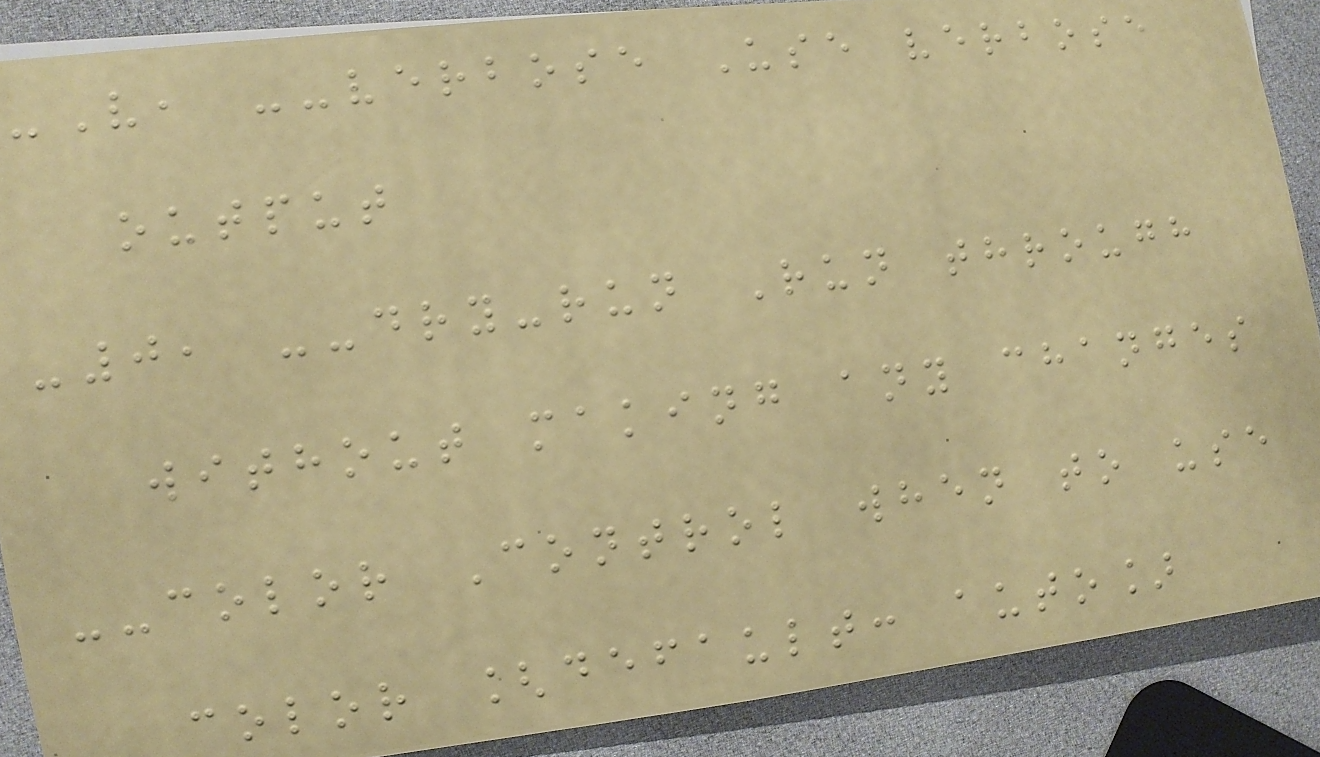-V, --verbose Use verbose
output
-0, --dry-run Run through
without making any changes
--color Control when to use
color [default: auto]
